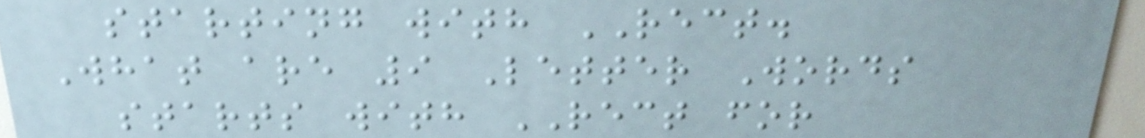starting with RECT.
What are 9 Letter Words
starts with RECT for
